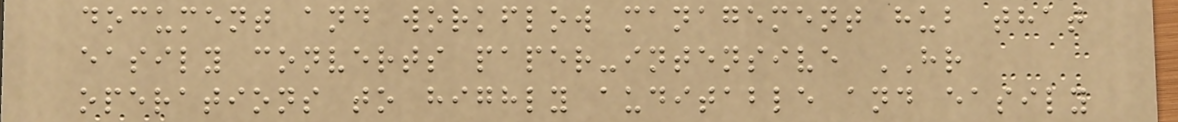document and workflow management hub that
easily converts paper-intensive HR
operations to highly auditable and easily
